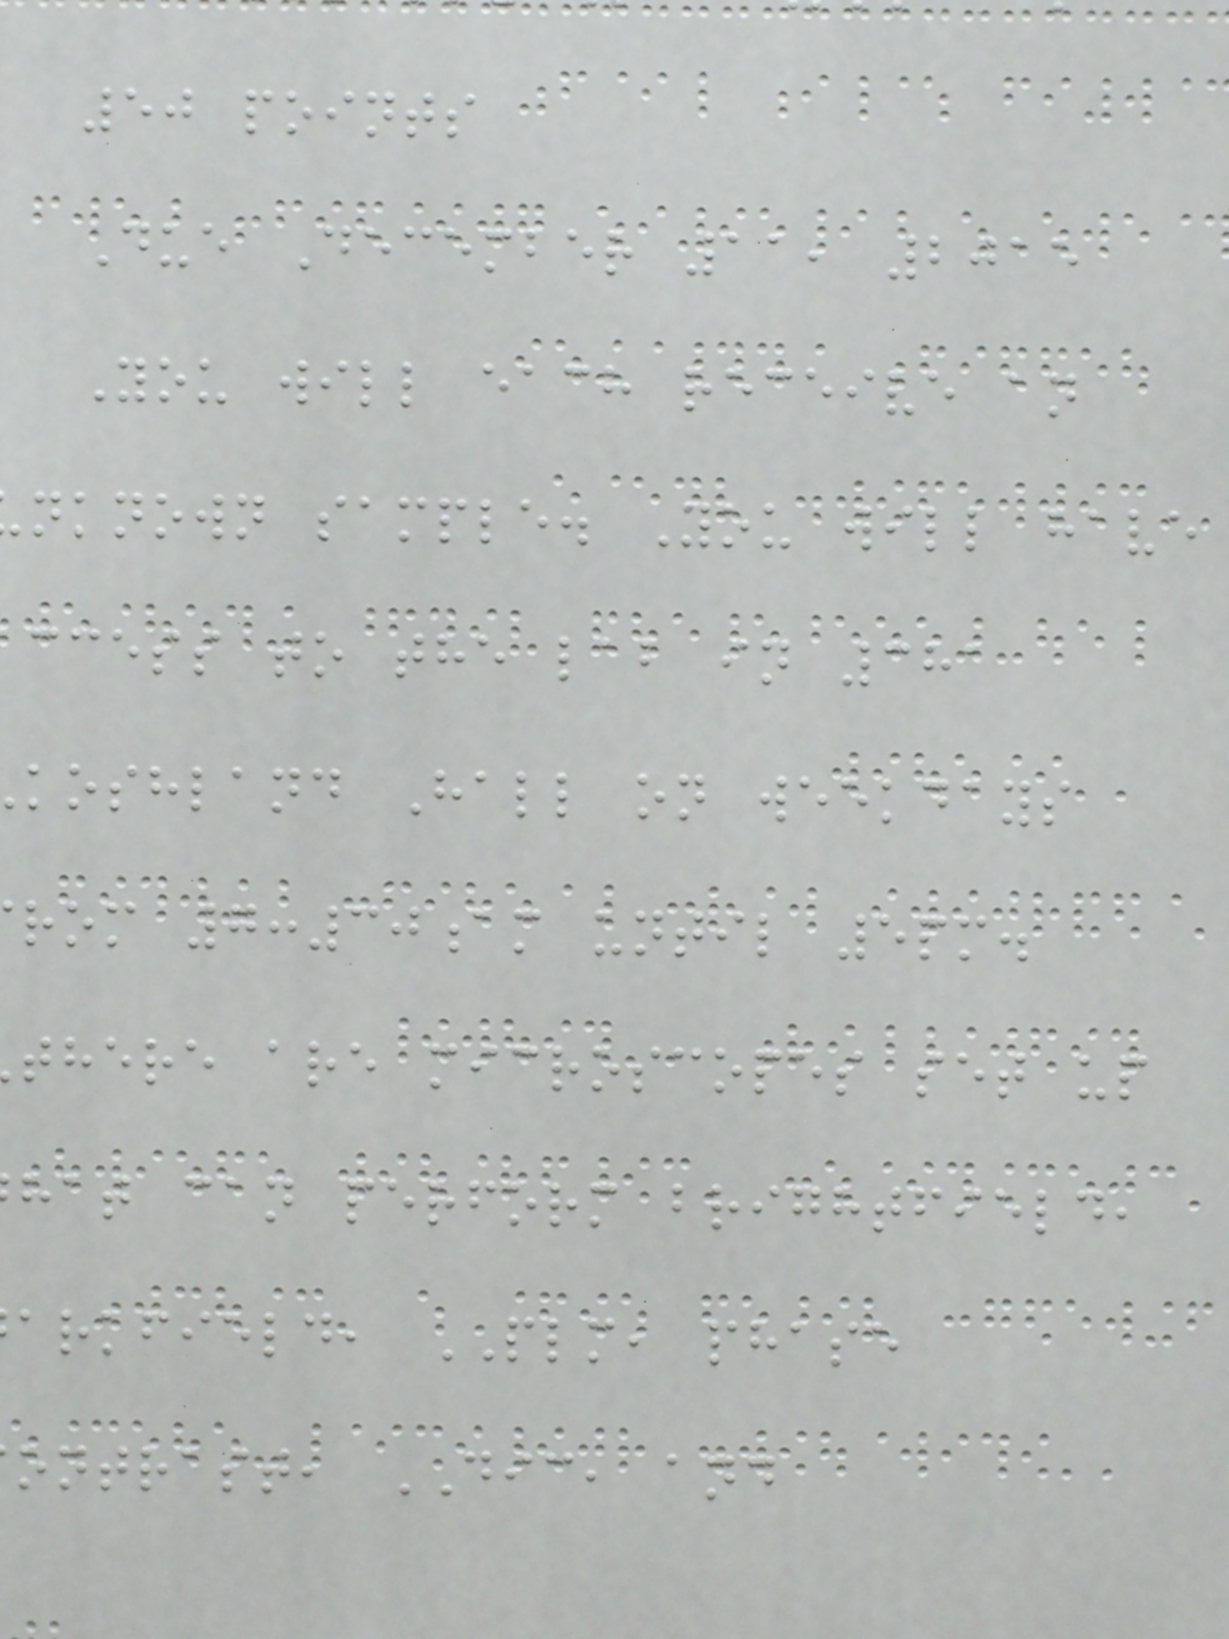50 points
Due December 11, 2015
You will each receive an
nknown sample. You will have
ccess to the lab in 381
koshland Hall on weekdays
rom 7:30am until 5pm.
there are microscopes set up
hat can perform brightfield,
arkfield, PLM, phase
ontrast, DIC, and
